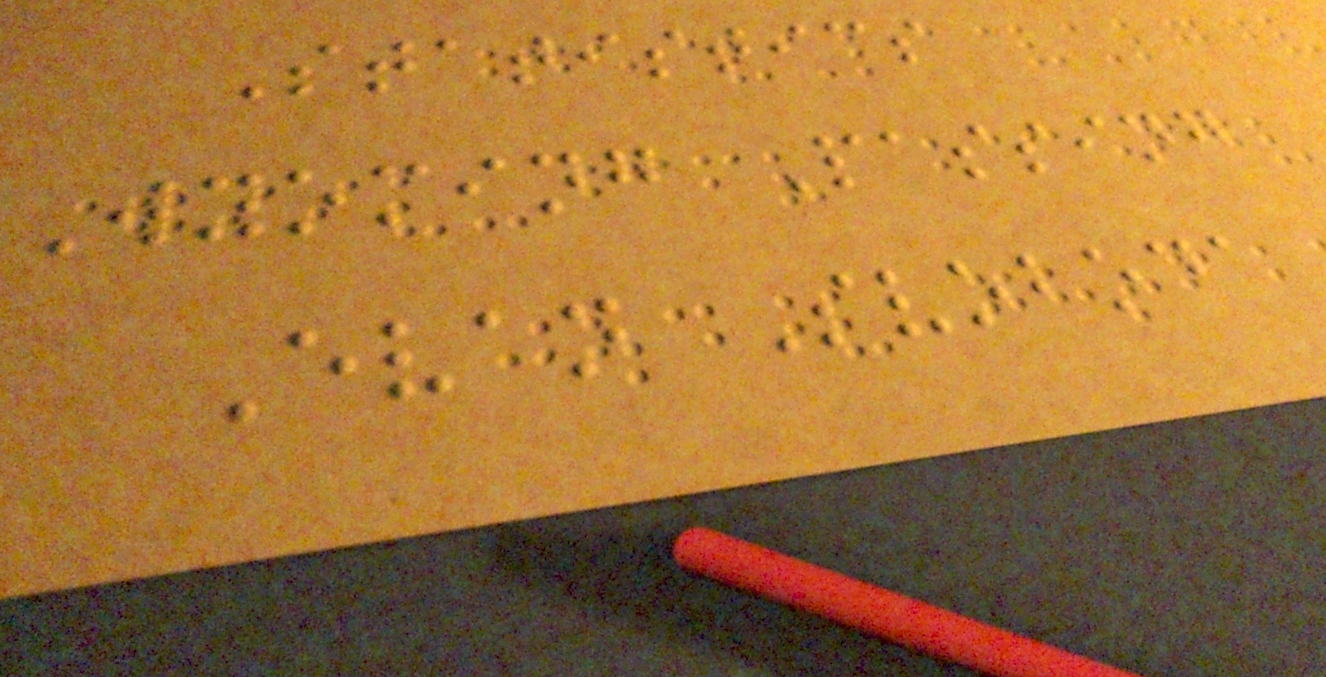Statistics
Wyoming Passing
Evan Svoboda
